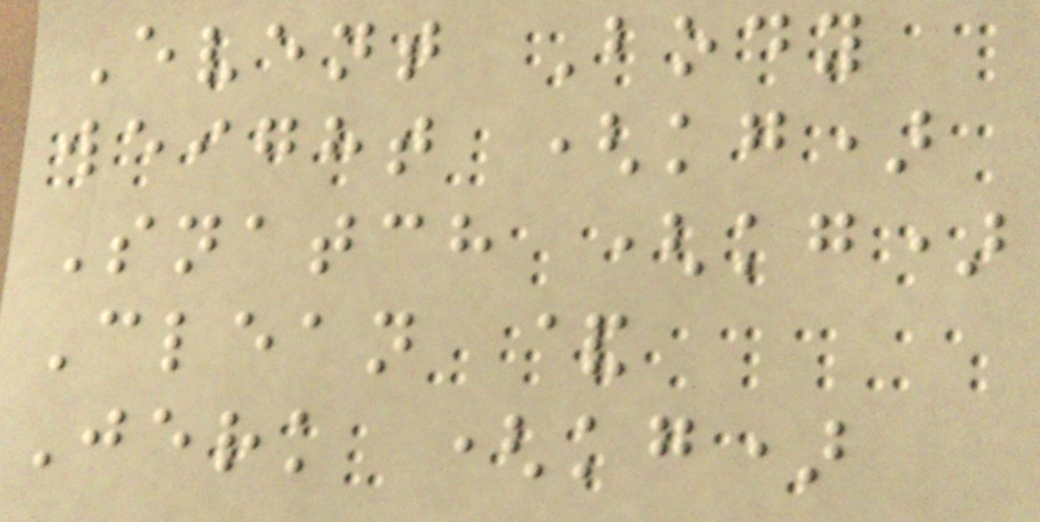Event Body
weight (kg)
Snatch (kg)
Clean &
Jerk (kg)
